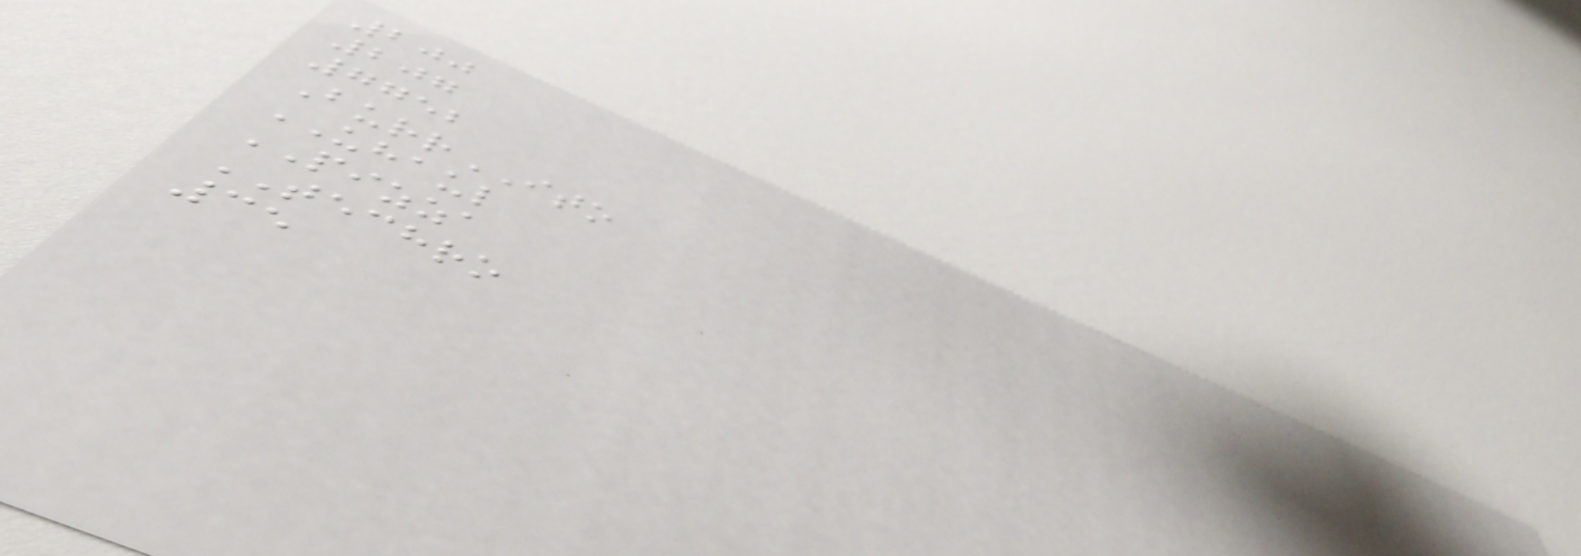200
207
7752
BurrITO
UHAUL
PIZZA
TECHRO
35
